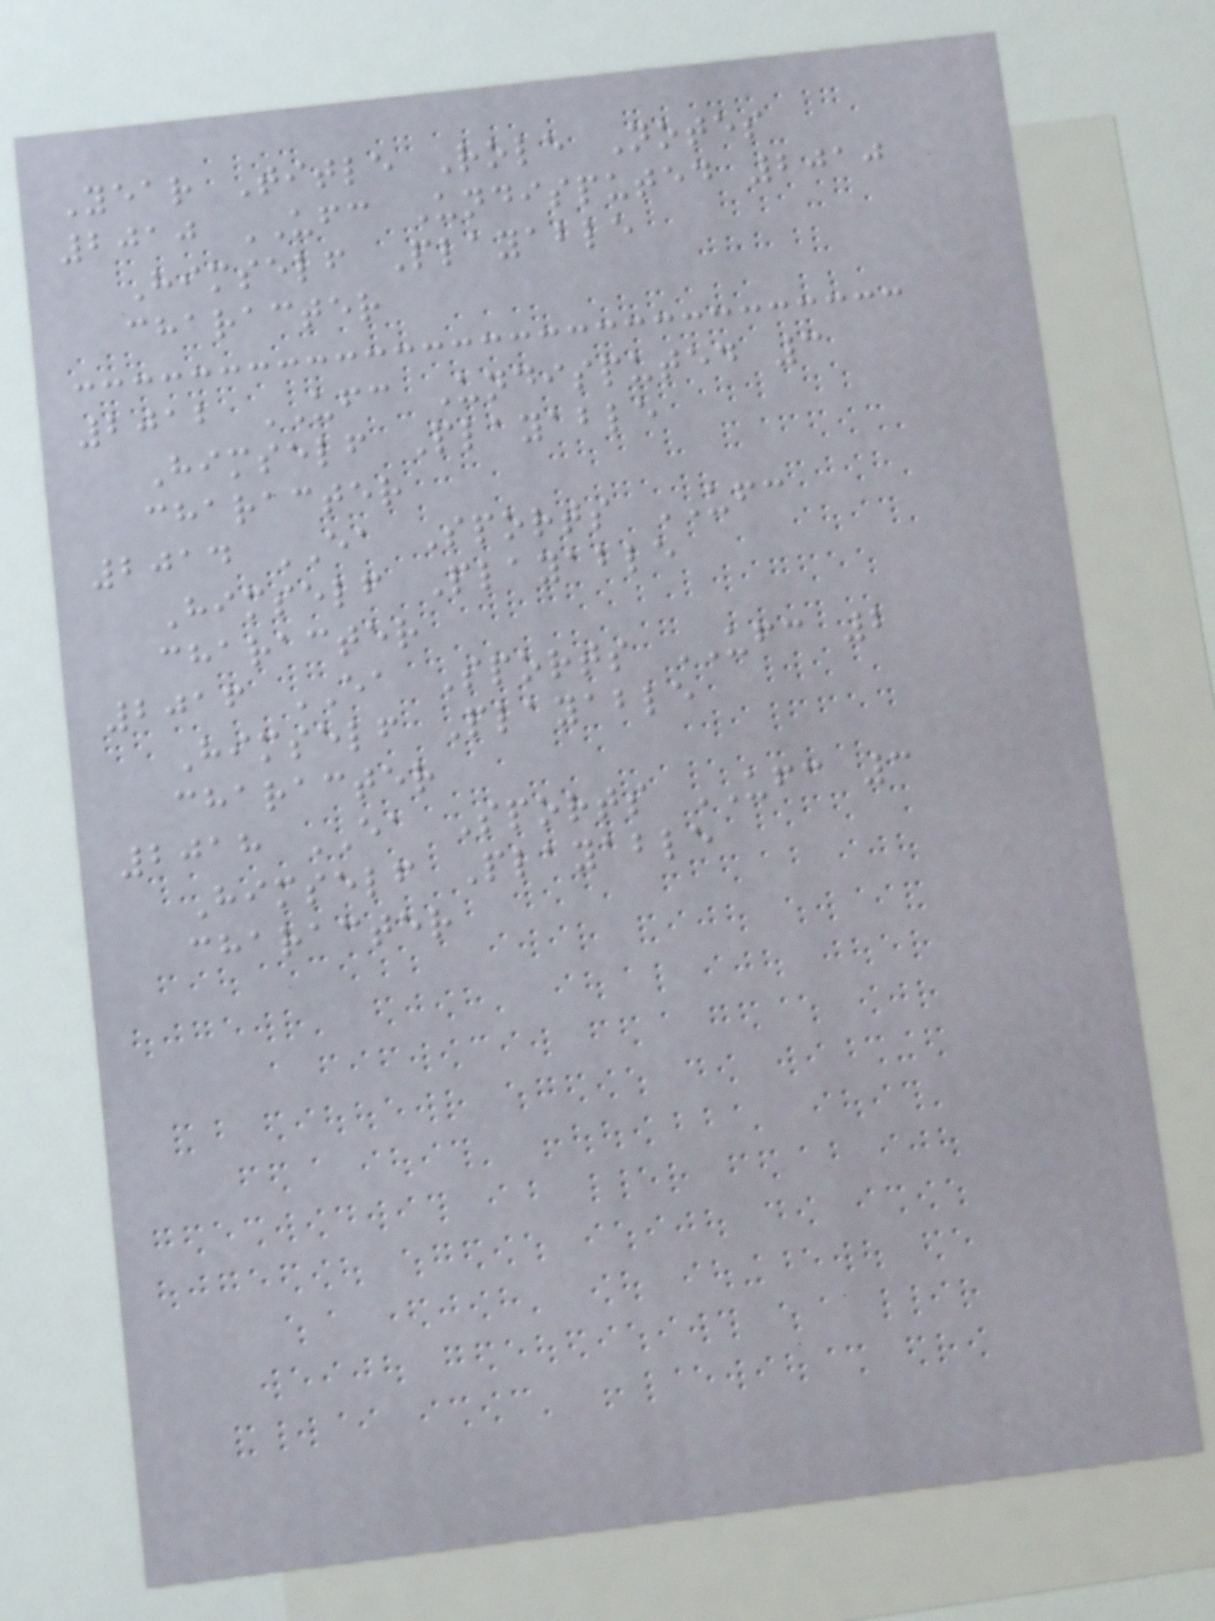Year Title Role Notes
2010 UFC Undisputed 2010
Himself Playable
character
2012 UFC Undisputed 3
Himself Playable
character
2014 EA Sports UFC
Himself Playable
character
2016 EA Sports UFC 2
Himself Playable
character
2018 EA Sports UFC 3
Himself Playable
character
